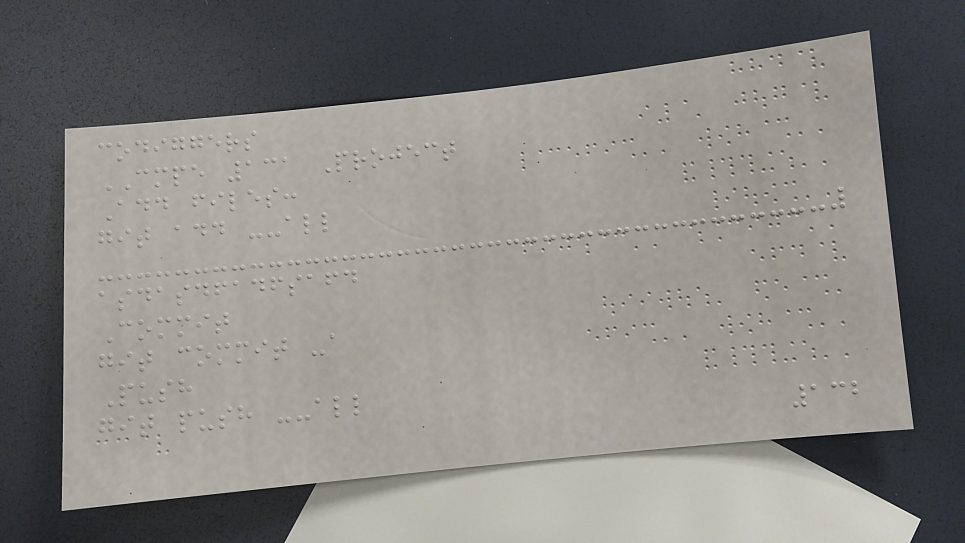codiggers
CMPE 131 Project
Add files:
git add --all
asdasdfadfsafd
Commit
git commit -a
Push
git push --all
132
